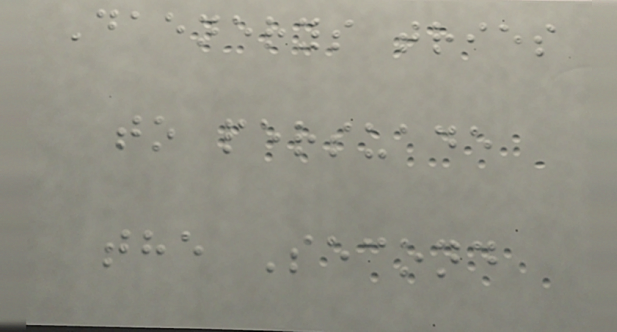Daenerys tries
to persuade
the Second
